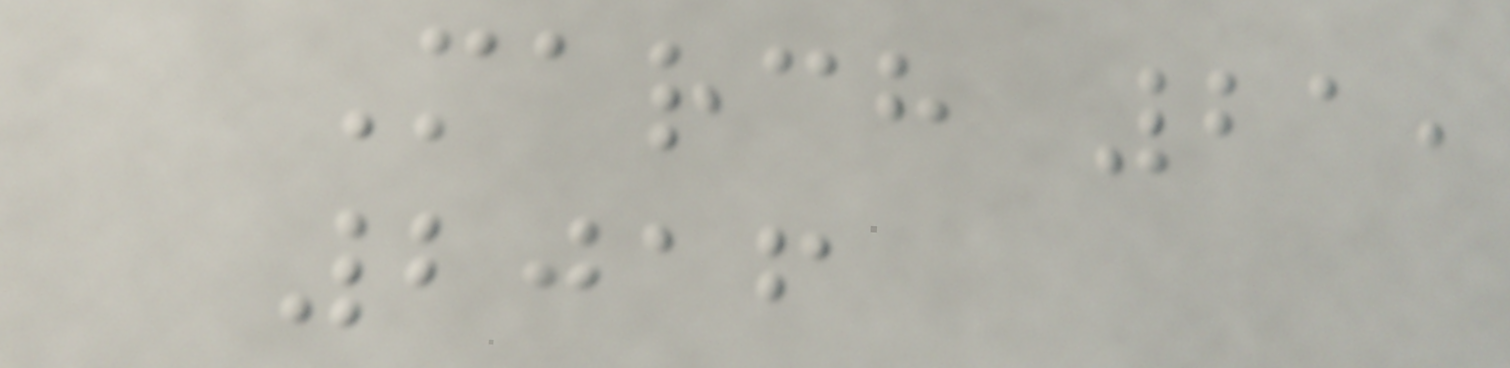March 21,
2016
